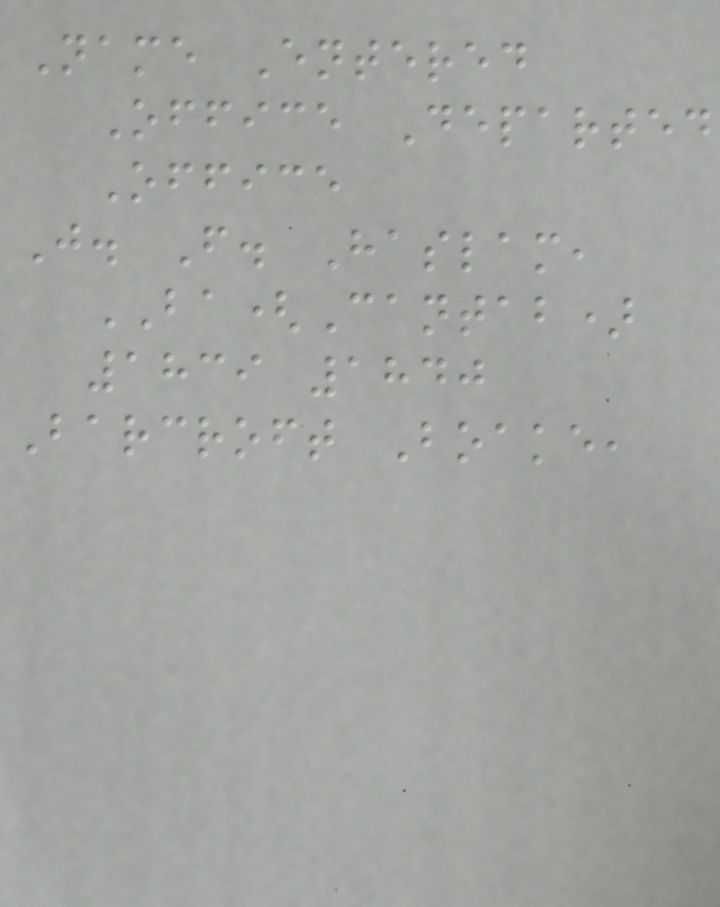Name Entered
Office Departed
Office
J. F. Haslam,
BA(Cantab)
1839 1840
Barcroft Boake,
